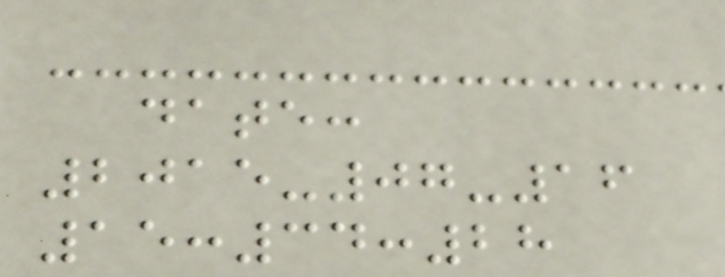date:
2015-07-16
15:34:28
